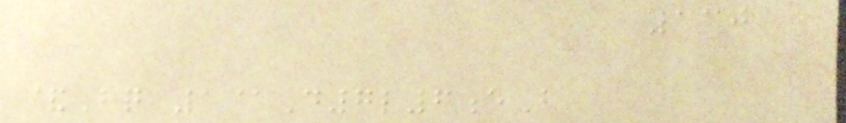130
&Bq 1@D7l6eB
